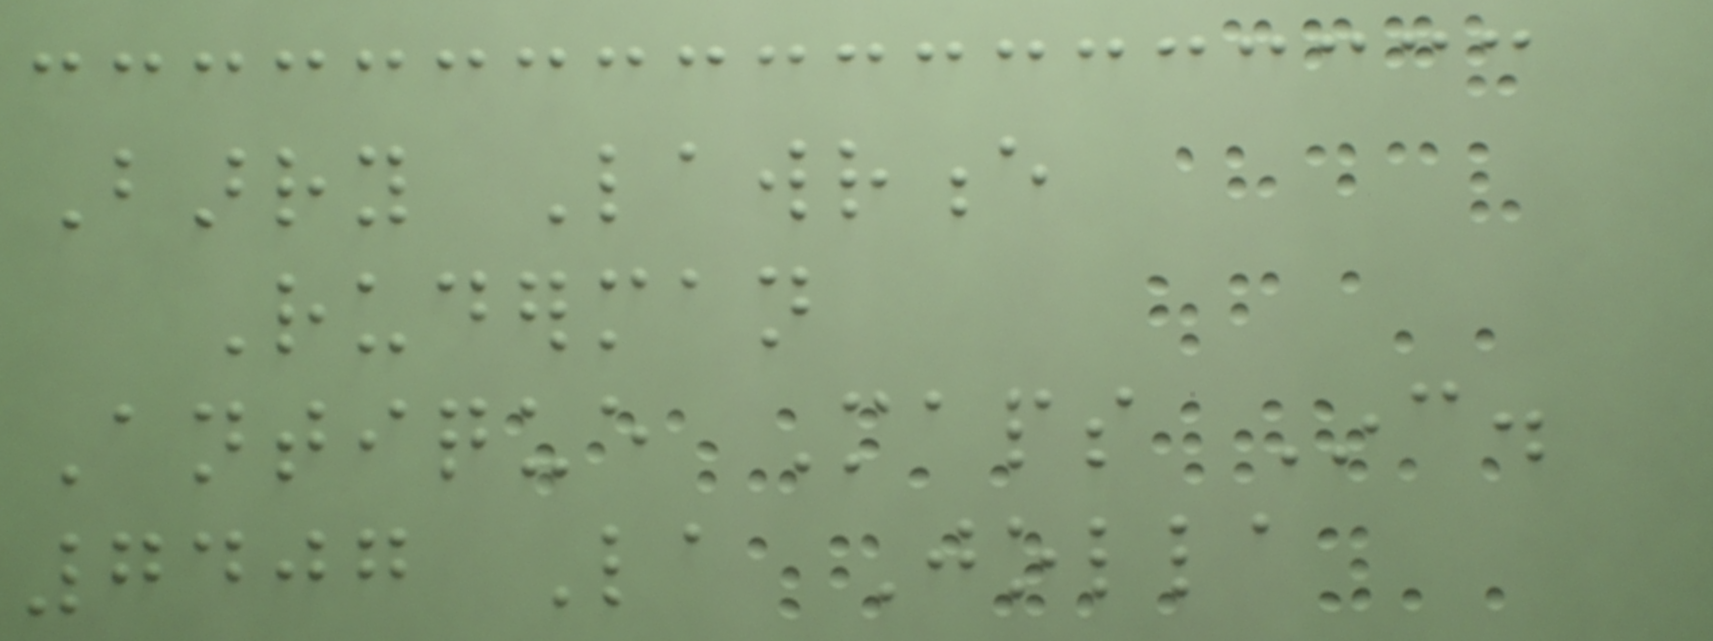Barry Lawrence
Ruderman
Antique Maps Inc.
7407 La Jolla
